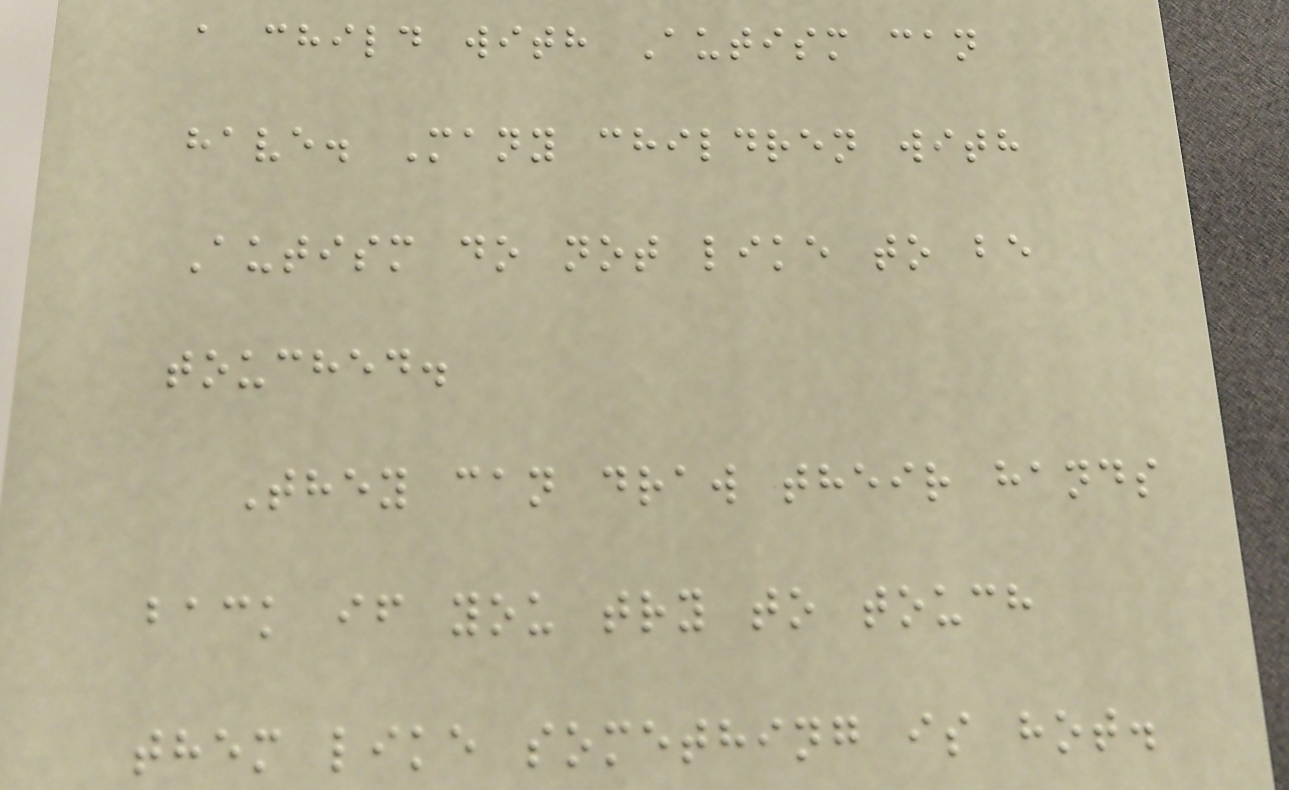a child with Autism can
have. Many children with
Autism do not like to be
touched.
They can draw their hands
back if you try to touch
them like something is hot.
